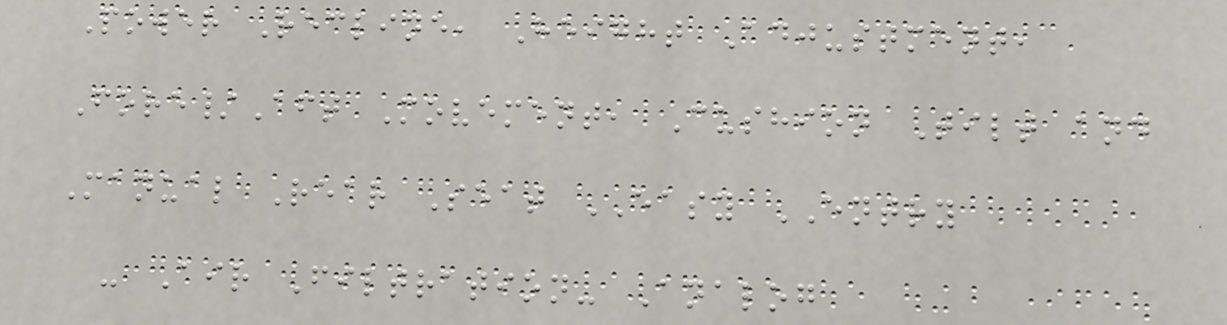Power Recline, Height Adjustment,
Fore/Aft Movement, Cushion Tilt and
Manual Rear Seat EASY ENTRY
- Air Filtration- Analog
